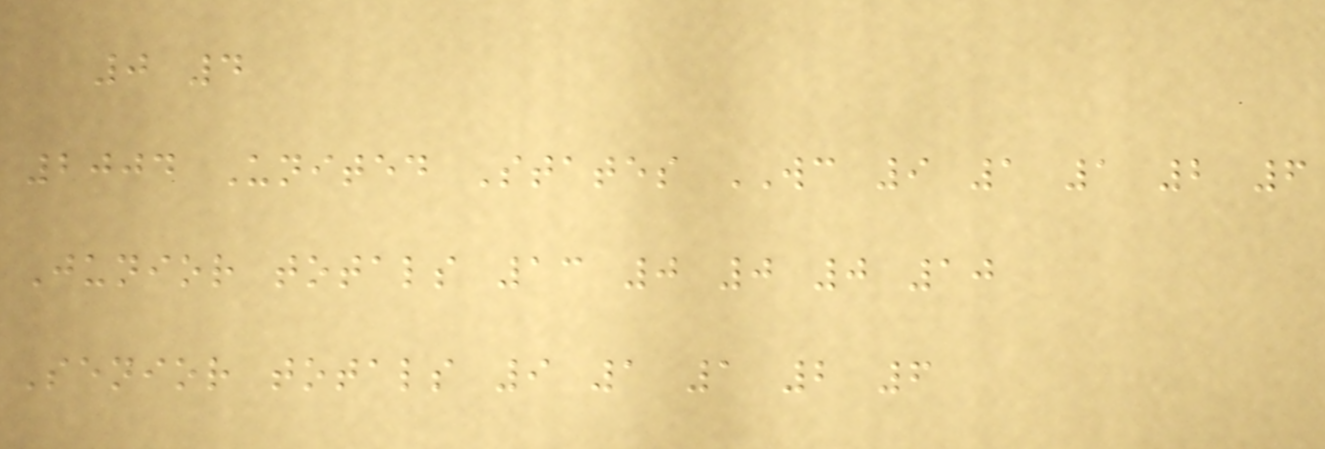0 4
2004 United States WC 9 1 1 2 6
Junior totals 13 0 0 0 10
Senior totals 9 1 1 2 6
